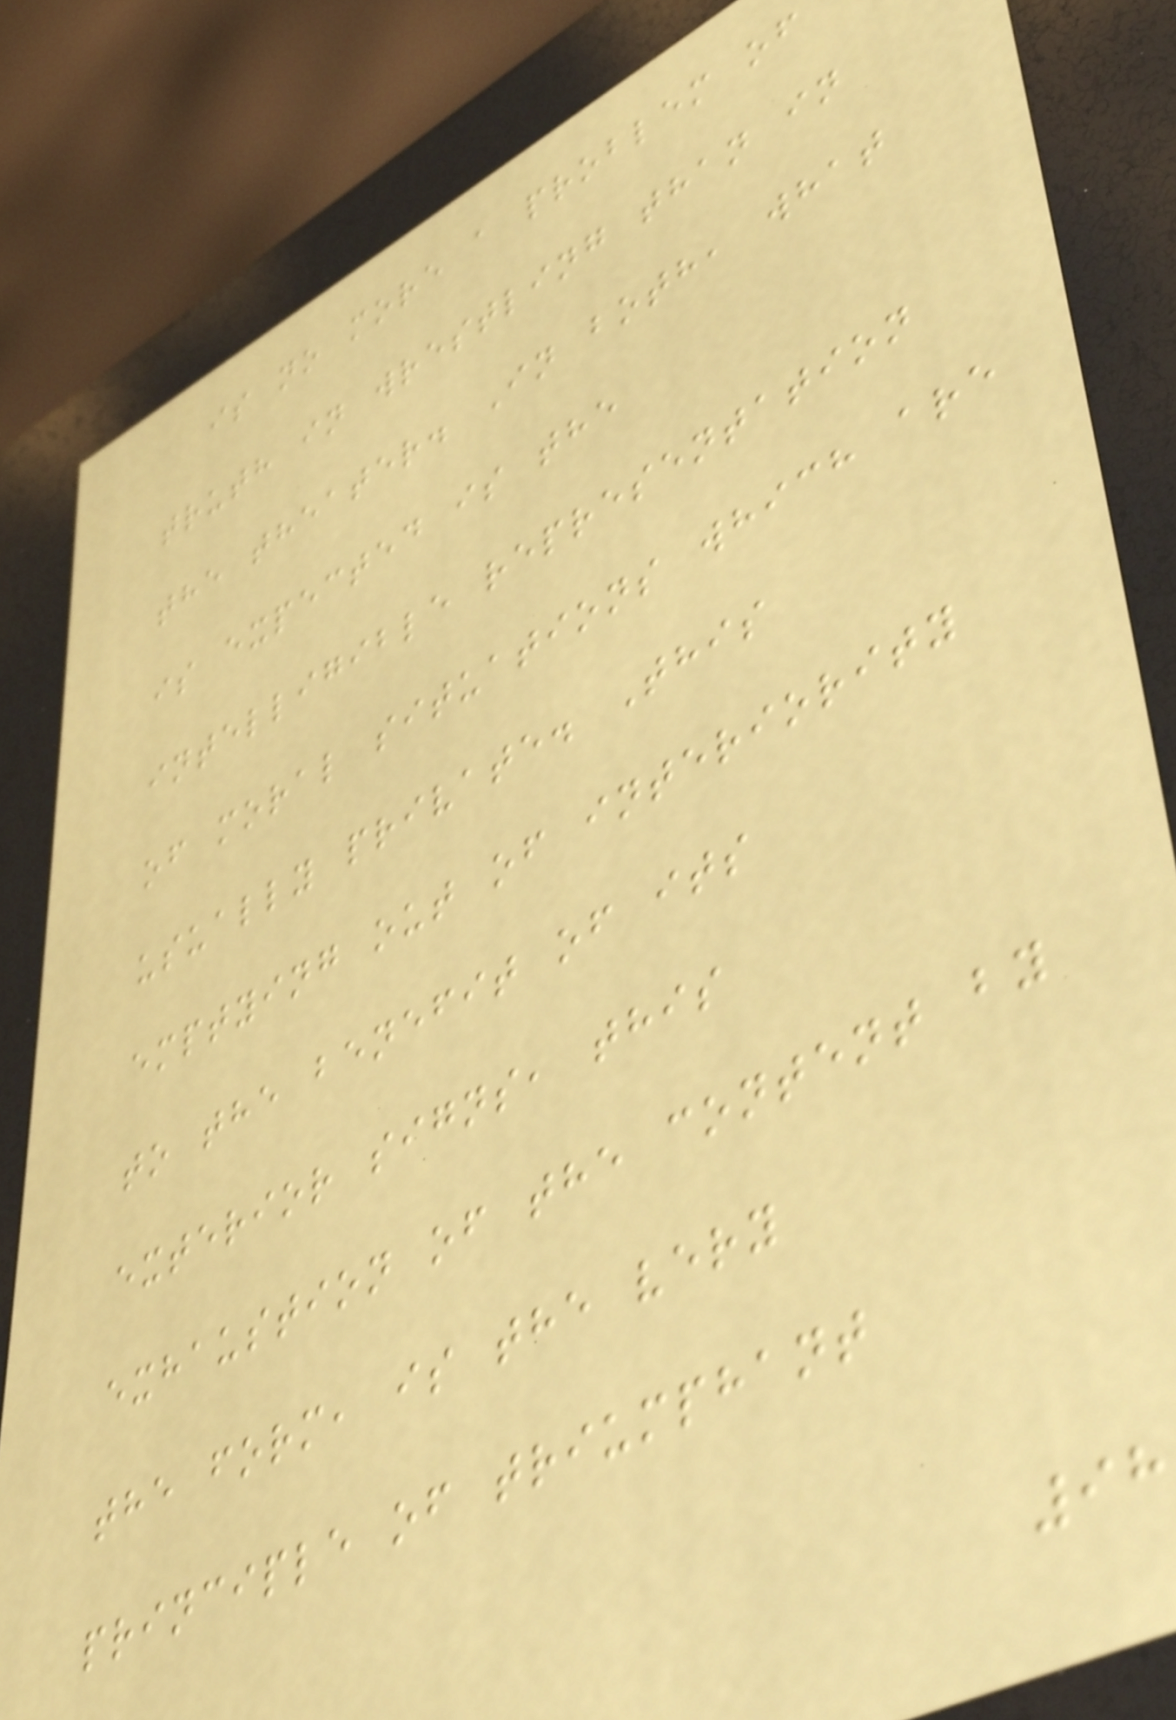is no more a problem of
truth in wrestling than in
the theater. In both, what
is expected is the
intelligible representation
of moral situations which are
usually private. This
emptying out of interiority
to the benefit of its
exterior signs, this
exhaustion of the content by
the form, is the very
principle of triumphant
98
